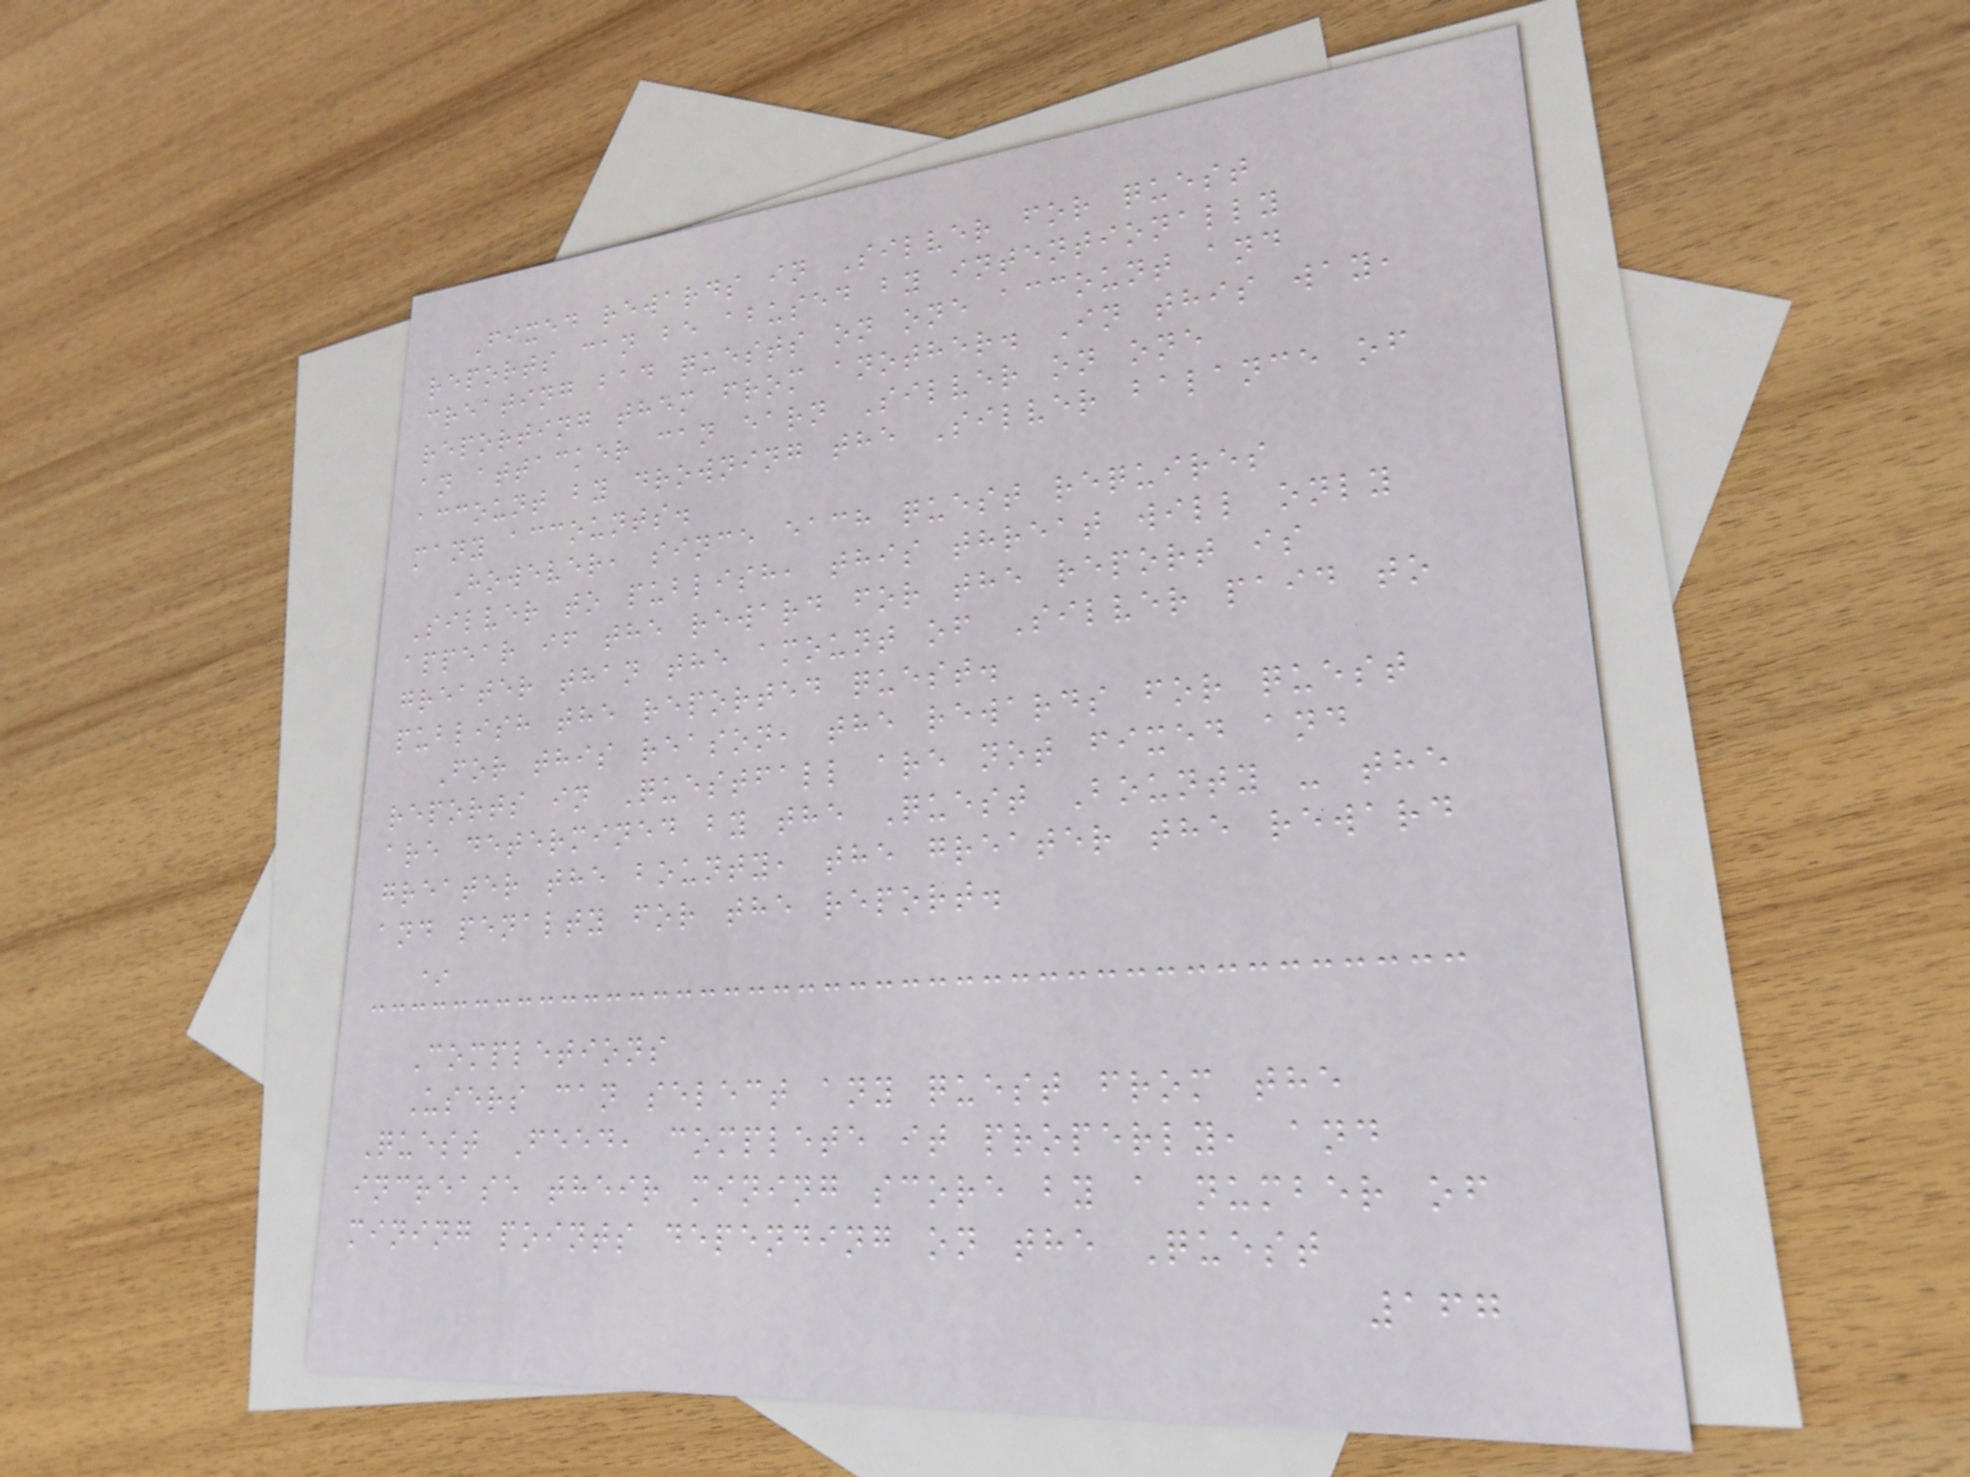Fixed rewards in Silver for quest
reports can be abused by intentionally
creating bad quests on one account and
reporting them from another. In this way,
an attacker can earn Silver on one
account by drowning the Silver balance of
many accounts.
However, since each quest requires
Silver to publish, this threat will only
appear if the reward for the report is
greater than the amount of Silver paid to
publish the reported quest.
For this reason, the rewards for quest
reports in Questfall are not fixed and
are determined by the Quest Bounty - the
greater the bounty, the greater the reward
and penalty for the report.
*
Completions
Users can select any quest from the
Quest Feed, complete it properly, and
increase their mining score by a number of
mining points depending on the Quest
167
